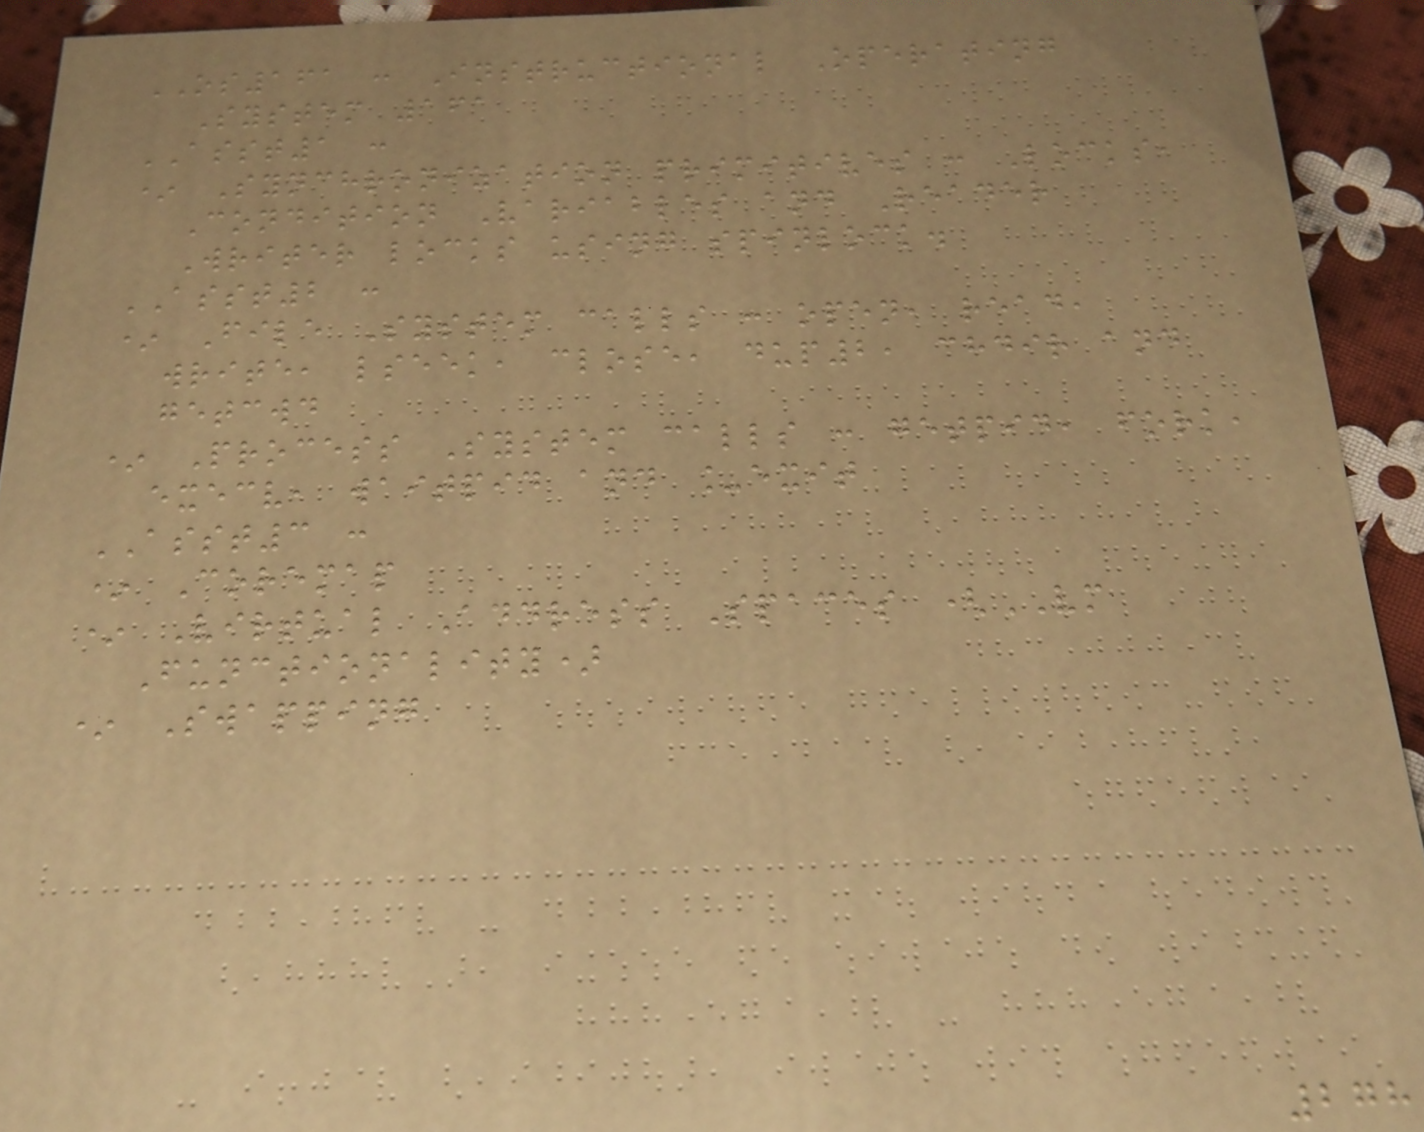OS161 : Instructional Operating
System 161
ASST1 :
* Synchronization primitives : Locks,
Condition Variables and Reader
Writer locks using spinlock.
ASST2 :
* File System calls : open, read,
write, lseek, close, dup2, chdir and
getcwd
* Process System calls : getpid, fork,
execv, waitpid and _exit
ASST3 :
* Coremap
* Virtual Address Spaces (VM
Functionality)
* Swapping
278
